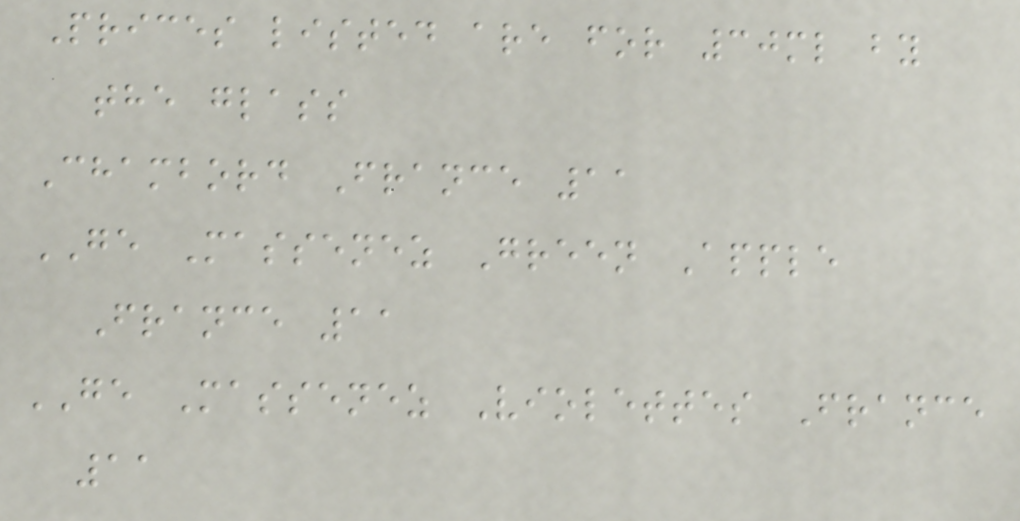Prices listed are for 30ml by
the glass
Chambord France 11
GE Massenez Green Apple
France 11
GE Massenez Violettes France
11
